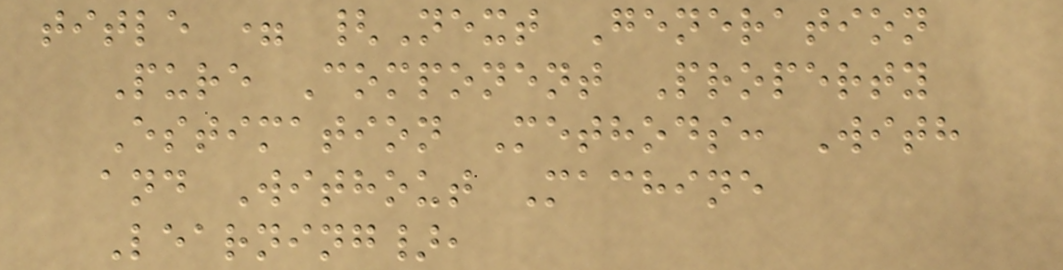title = {Next Generation
Pure Component Property
Estimation Methods: With
and Without Machine
Learning},
